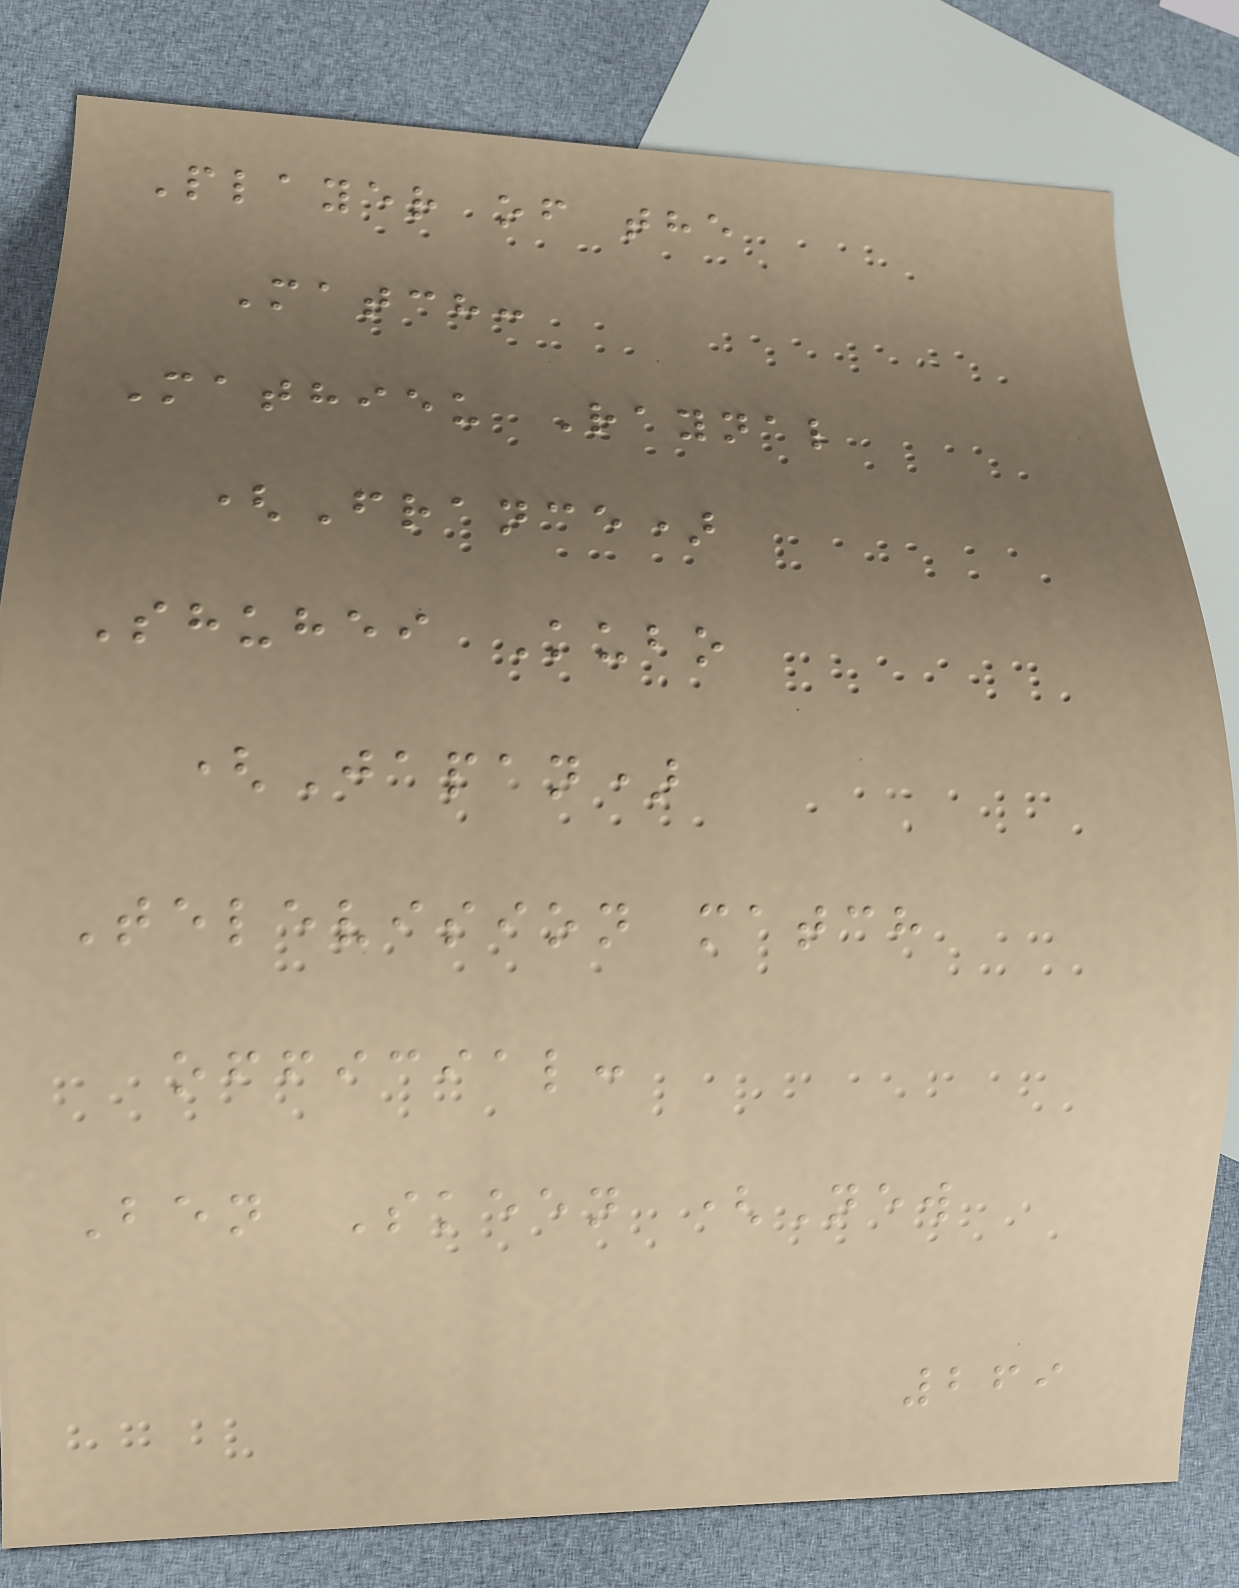Player of the
Match:
Mathieu Raynal
(France)
Shuhei Kubo
(Japan)
Television match
official:
Ben Skeen (New
269
